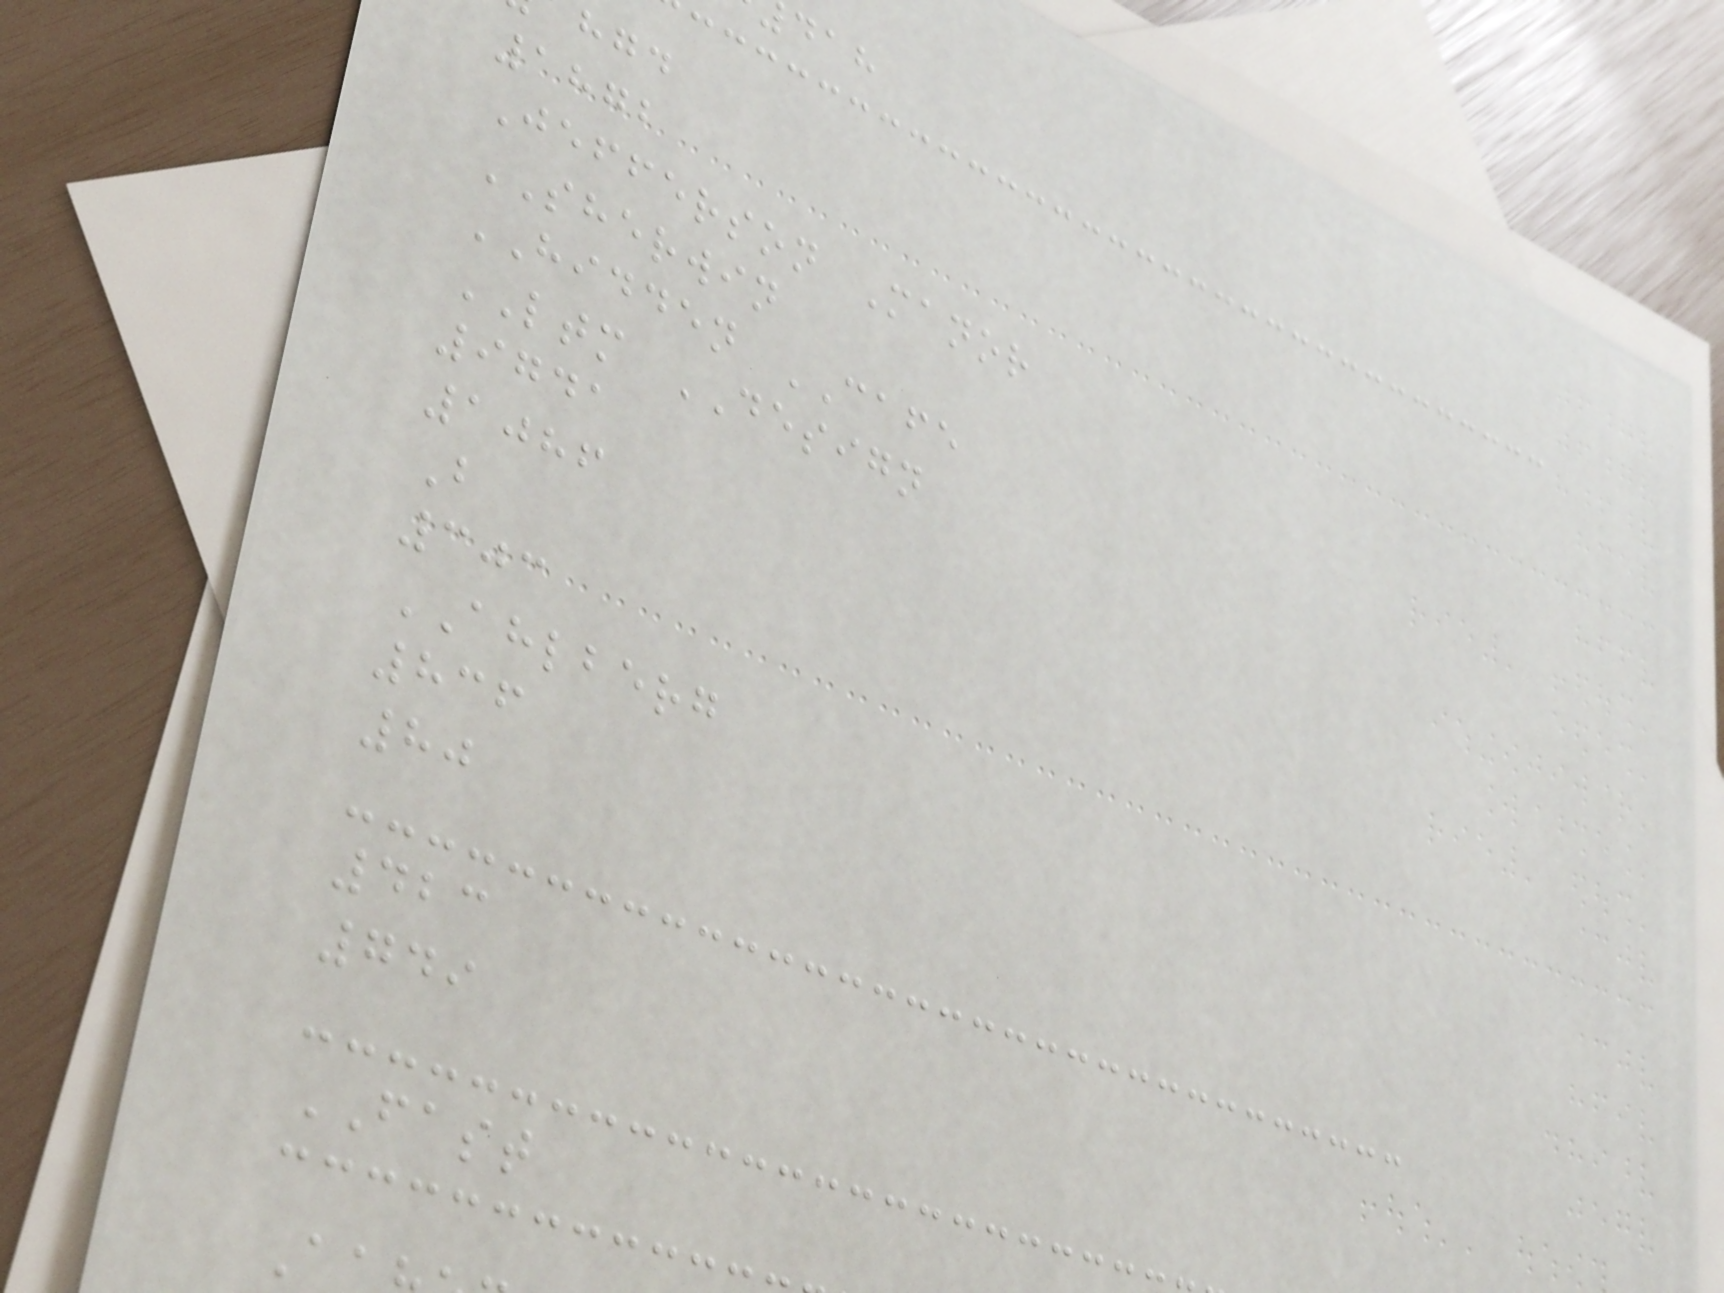1872
Jefferson Manor
SHERWIN
HIDDEN CAFE
LTM DESIGN
9741
1086
B
303
AHLBERG
836
80
423
749
FAST
